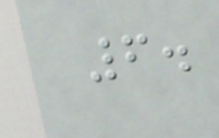6.
